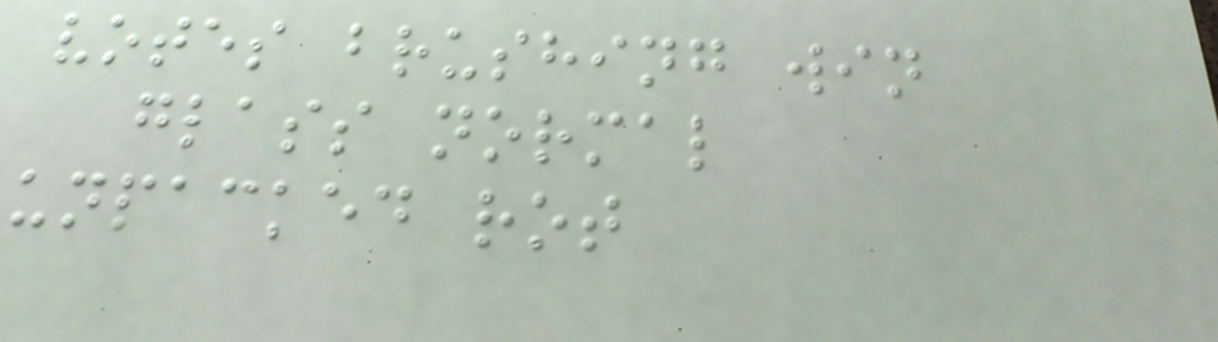votes brushing win
glass normal
unpacked rot
